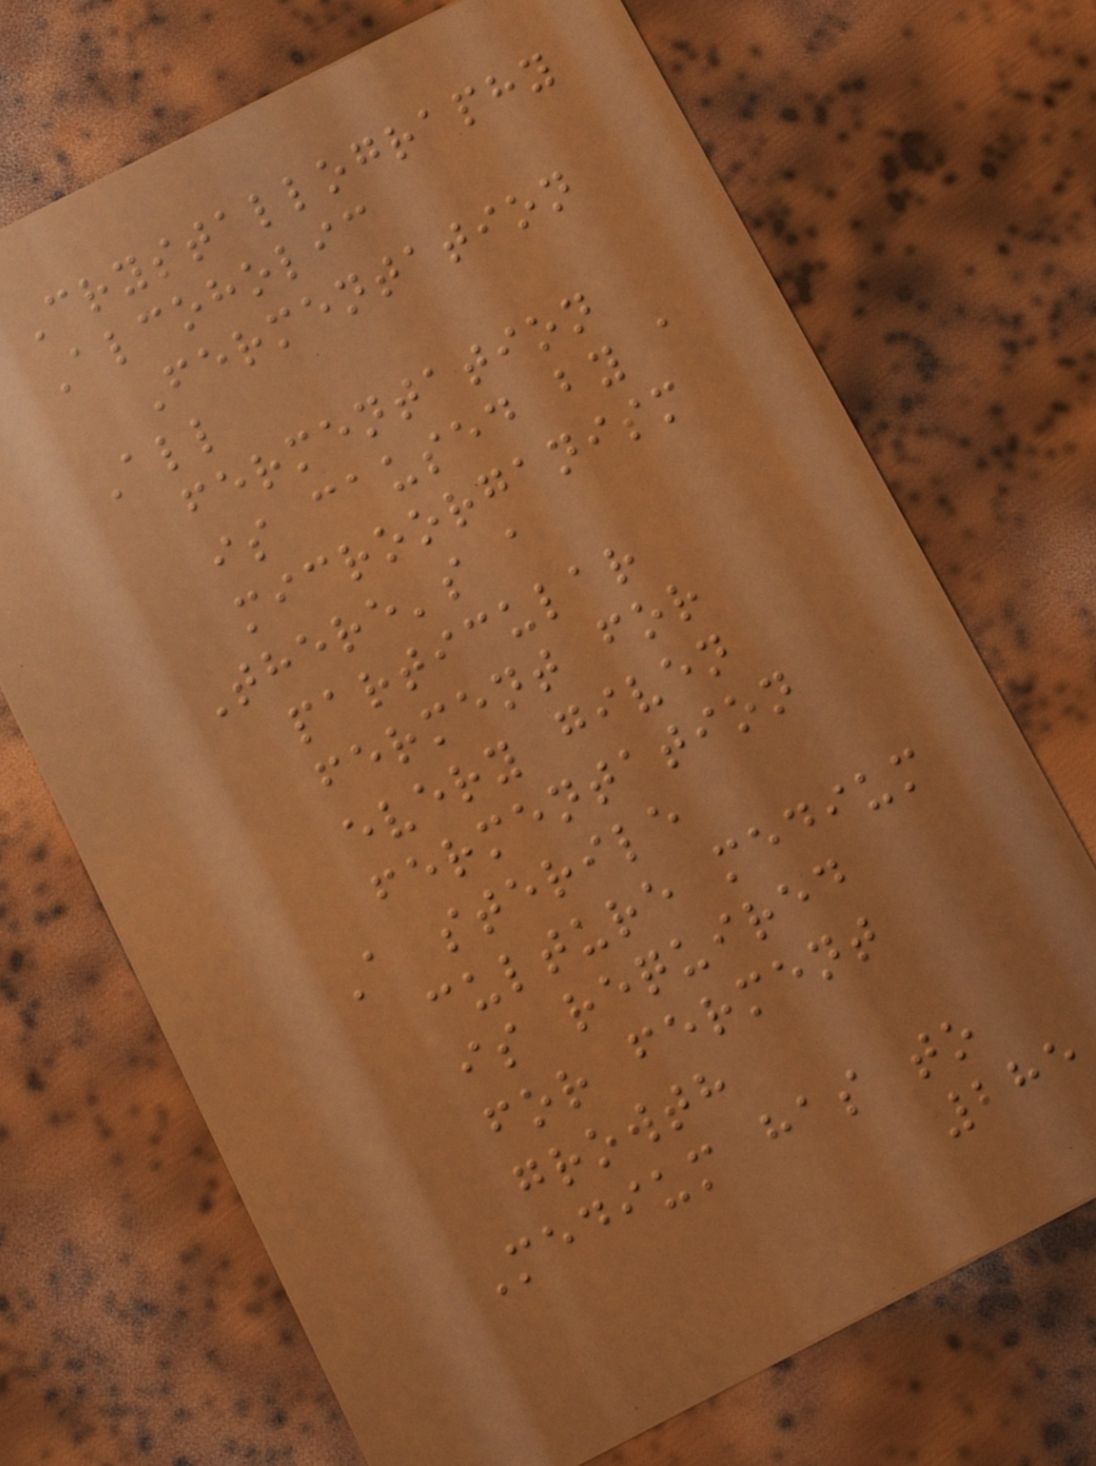Crystallography
Alcoholic
Fermentation
All
fermentation
is caused by a
microorganism
There's a
particular
ferment for
every given
fermentation
A sterile
culture medium
is required
for ferment
growth
Medium has to
285
